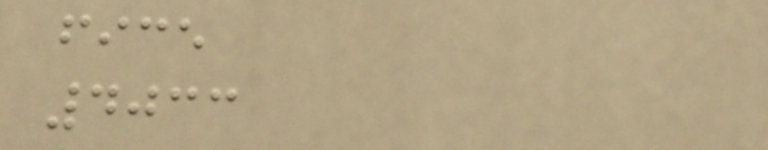fice
4033
